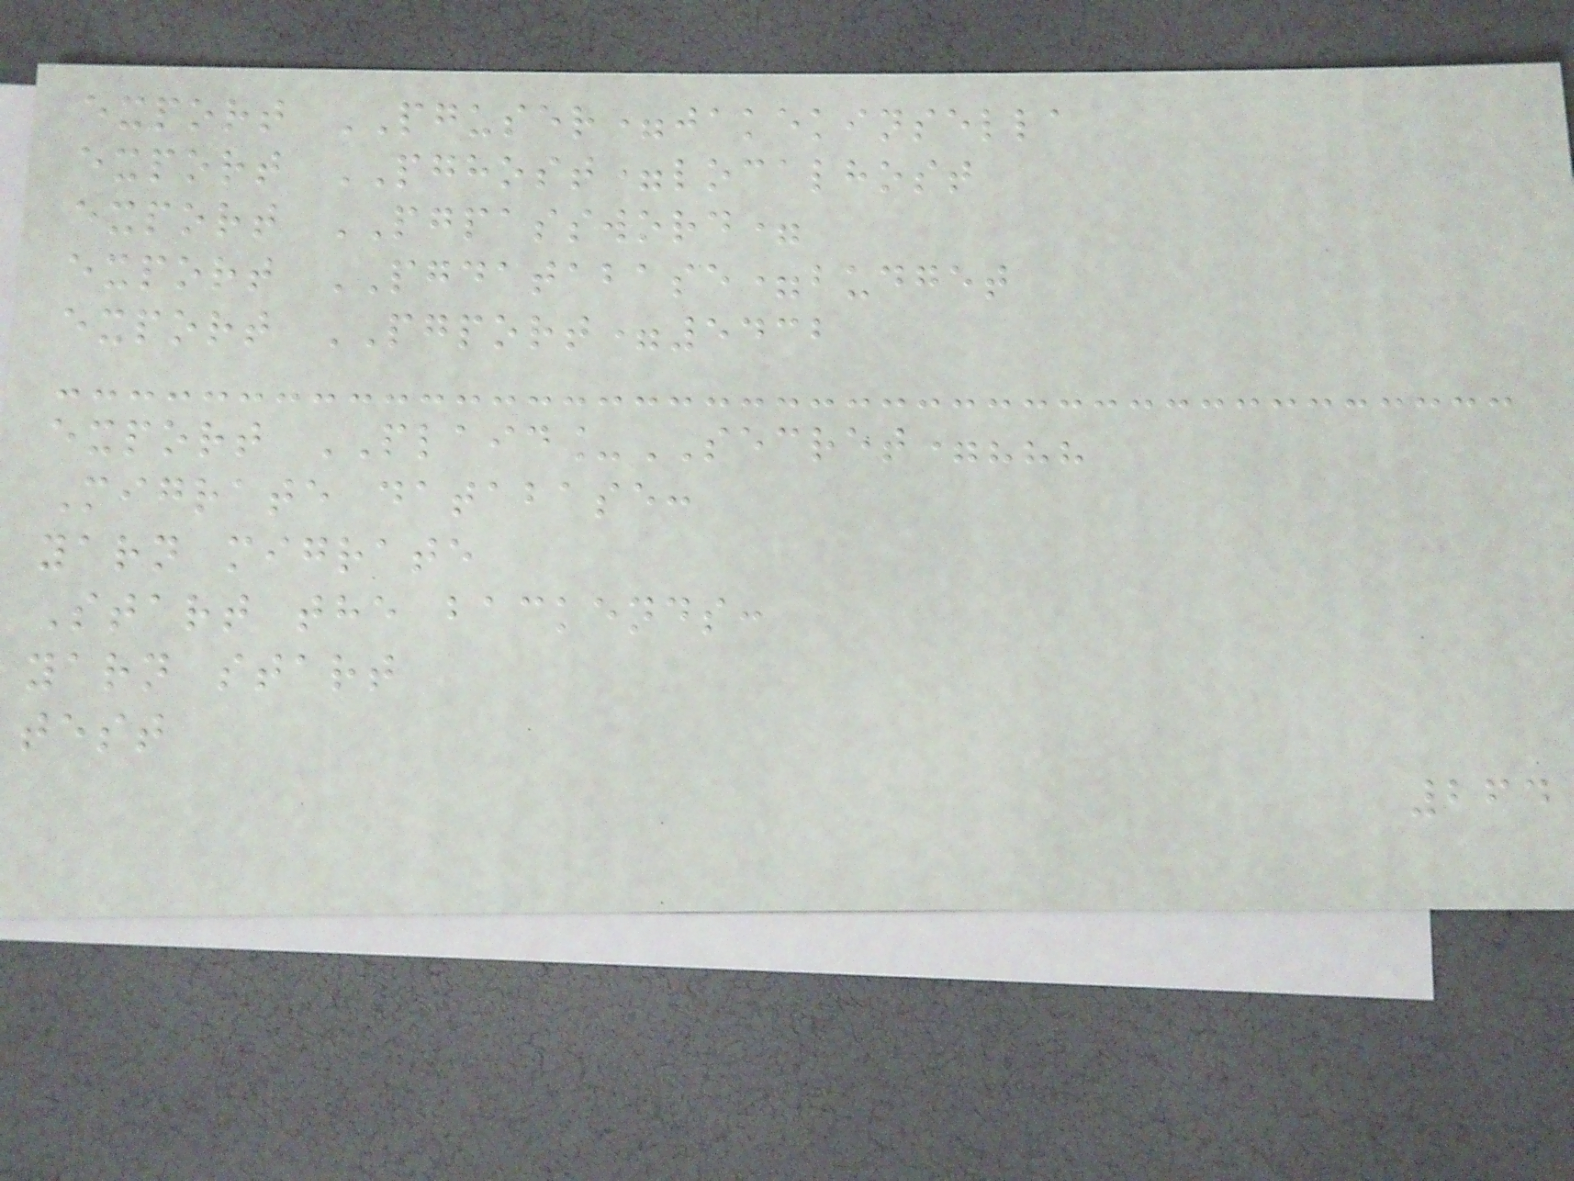export PGUSER=jakekinsella
export PGHOST=localhost
export PGPASSWORD=
export PGDATABASE=budget
export PGPORT=5432
export PLAID_SECRET=???
Migrate database:
yarn migrate
Start the backends:
yarn start
test
264
